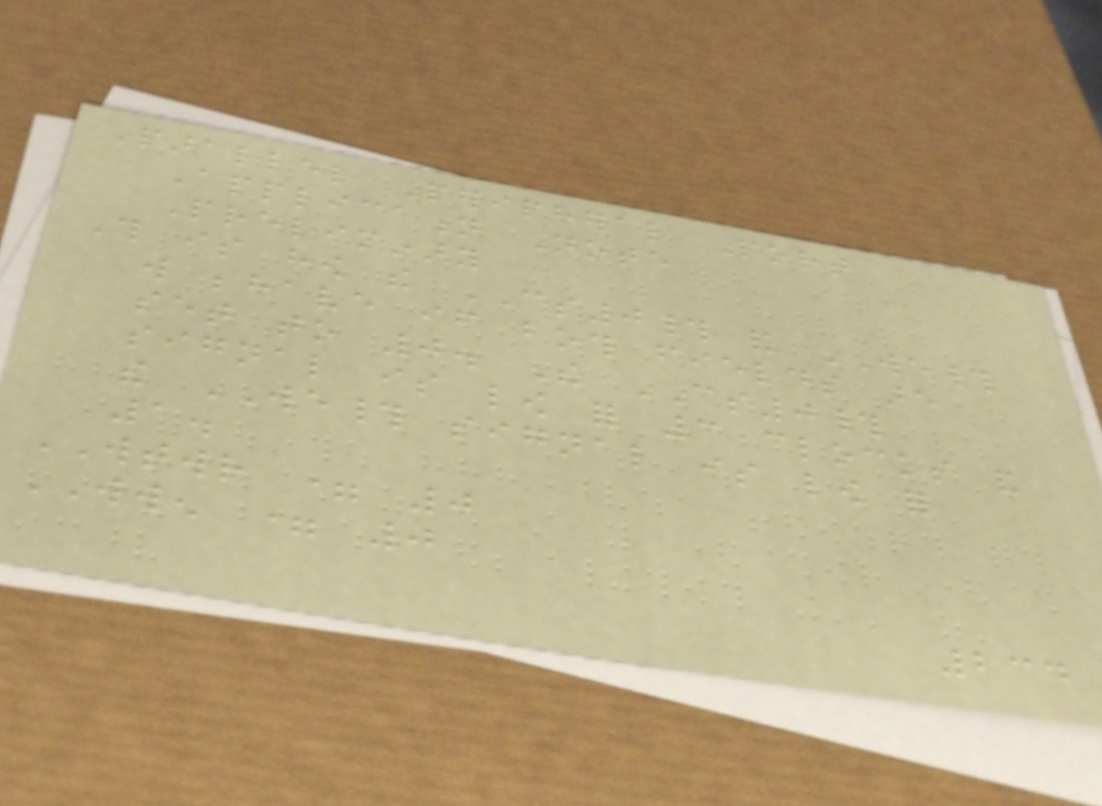Parallel Peripheral Port
Application Note
Preliminary
This is how the CS0# and WE#
will behave if both fields are
set to 0. The CS0#
signal is low for 3 clocks and
the WE# signal is low for
1.
WTWR = 0
WWEN = 0
234
